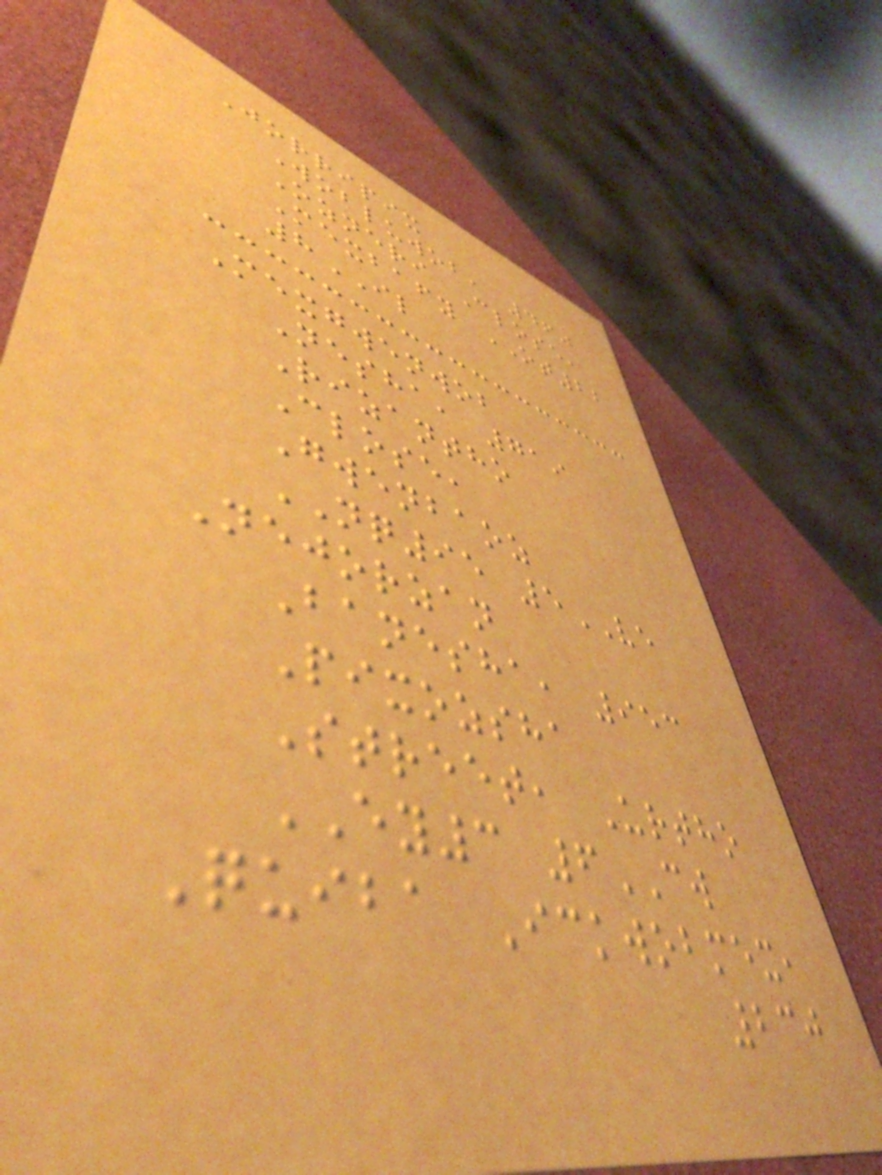Jorripix
Wobluwob, 460
Ozneri Close,
Mexbafy OT22
8IL
Mexgwenwob
Nesha, 719
Rizantho
Close,
Gwenbaoz
NQ95 5VE
Nejorzan
Banesha, 953
Pixozsha
Street, Urtho
EY3 6CW
Quiba Ickwobmex,
230
